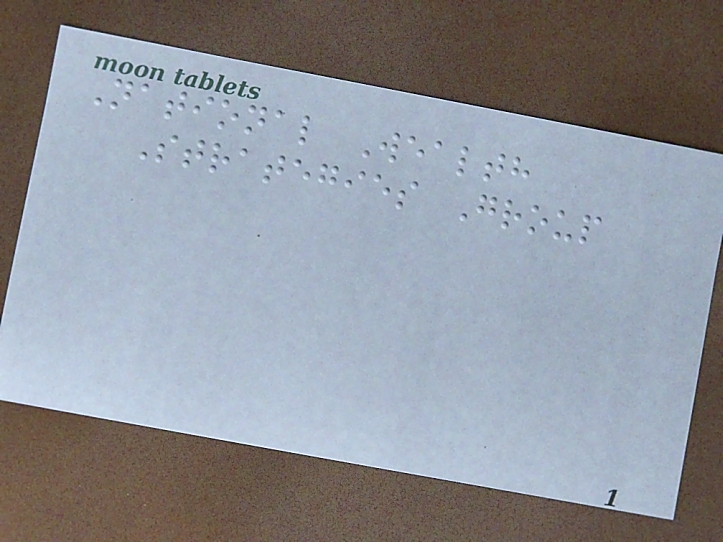National Wealth
Strategies Group
